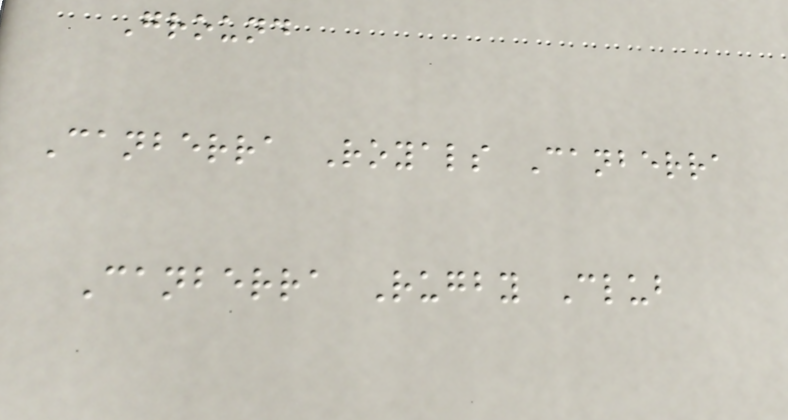Ground
Canberra Royals Canberra
Canberra Rugby Club
